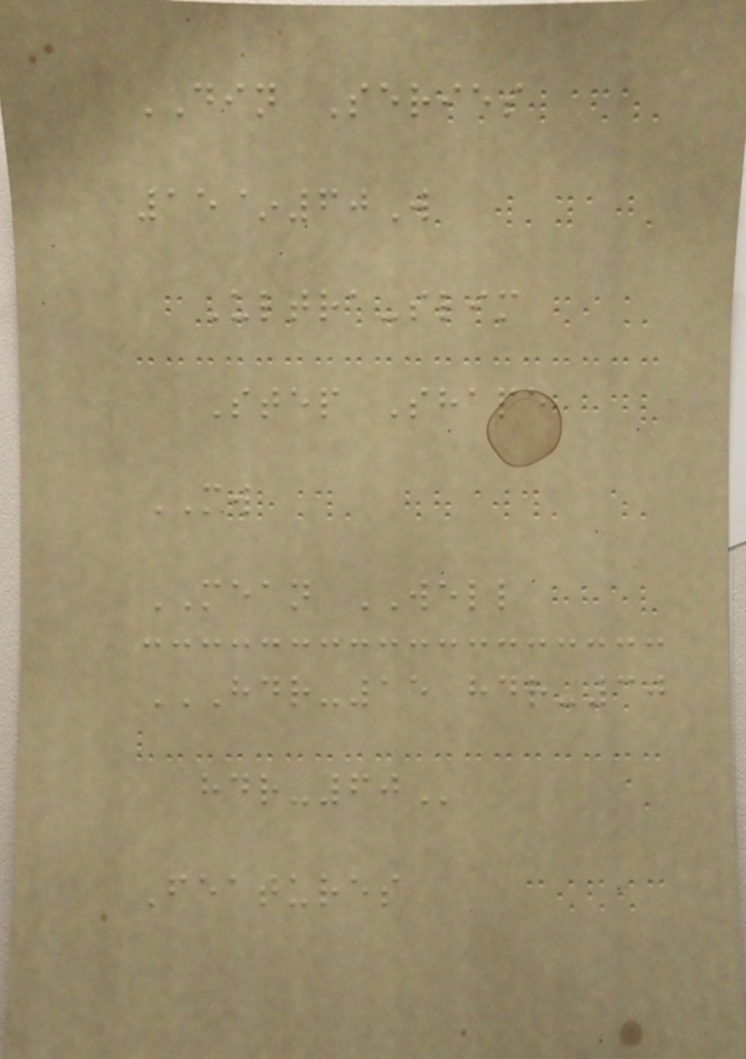DIN Series
15~60W
Ultra-slim
Step Shape
MW
MEAN WELL
HDR-15 HDR-30
HDR-60
Features
